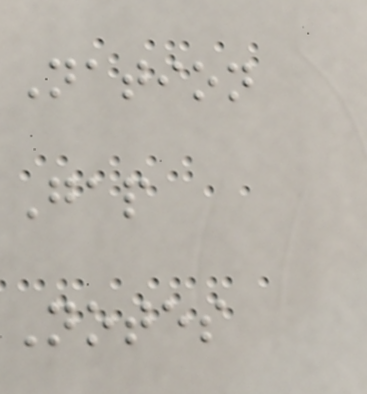Nation
Gap
Notes
